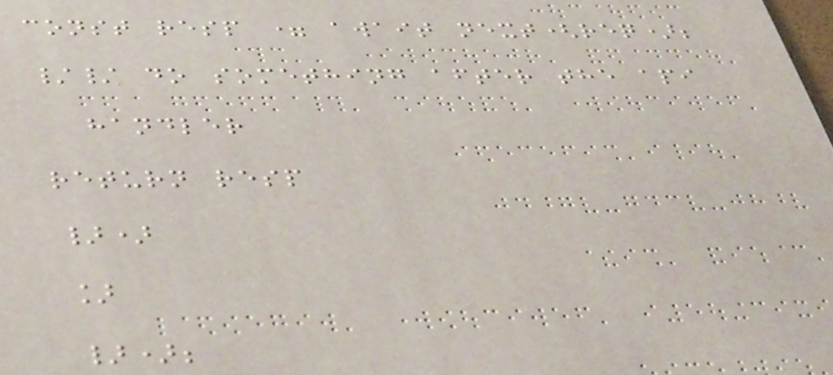const resp = await next(req);
// do something after the api
handler
return resp
})
]
});
